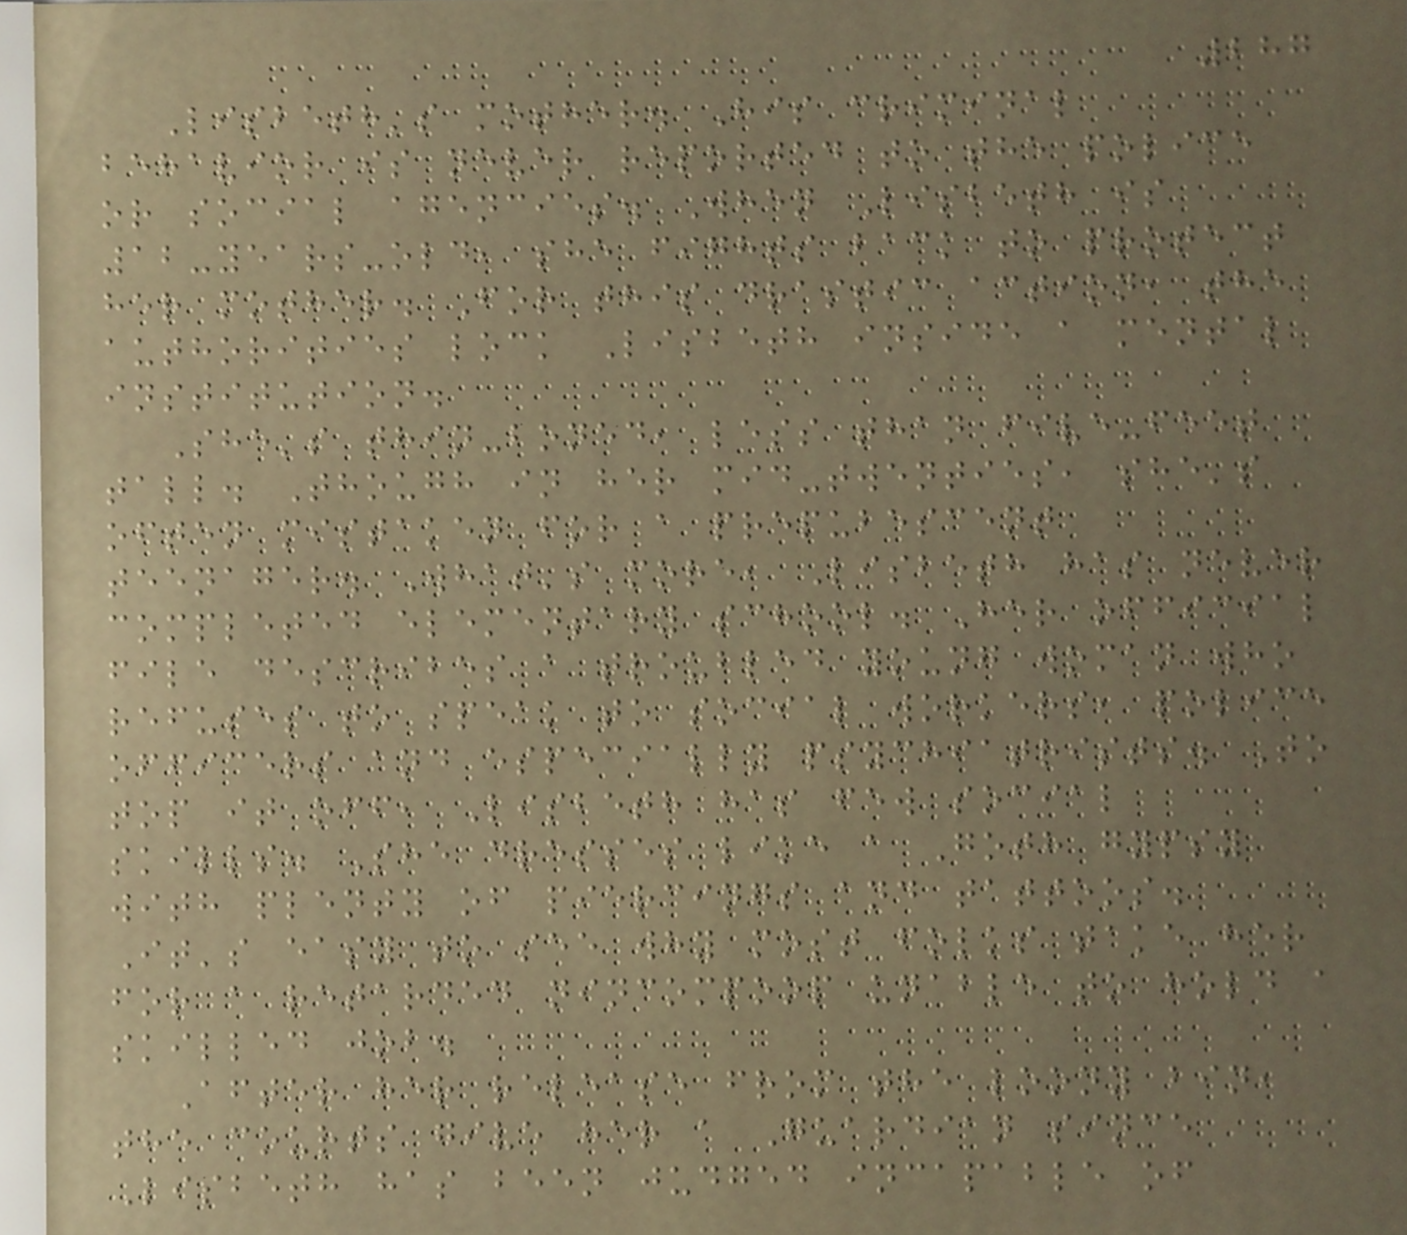287
Lisbeth's mother. His criminal
behavior is never reported to the police
or social agencies. When Lisbeth is
12-years-old, she fights back to protect
her mother. For this drastic action, the
authorities lock Lisbeth inside a mental
institution.
She's thin-boned, less than five-feet
tall. Though in her mid-twenties, she's
often mistaken for a prepubescent
teenager. What's more, Lisbeth has never
completed elementary school. Her official
file describes a troubled young woman who
refuses to speak to social workers, police
officers and especially psychiatrists. To
top it off, Lisbeth has few social
skills. She dresses like a Goth gypsy
with plenty of piercings and tattoos.
It's easy to see why most folks take her
for a retarded nincompoop unable to hold a
skilled job.
After her release from the loony bin,
the courts give her a Guardian since
Lisbeth has been judged incapable of
